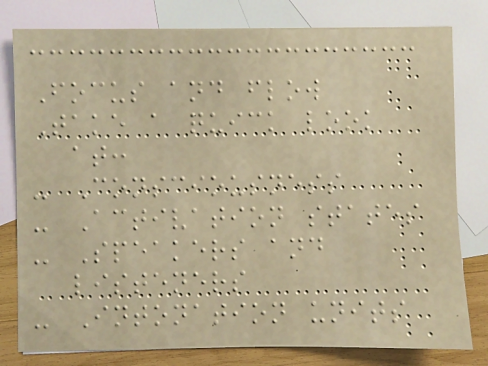Focus and flow
Take a quick look
at:
- Consciousness
- Activation states
- Speakers and
listeners
- Intonation units
